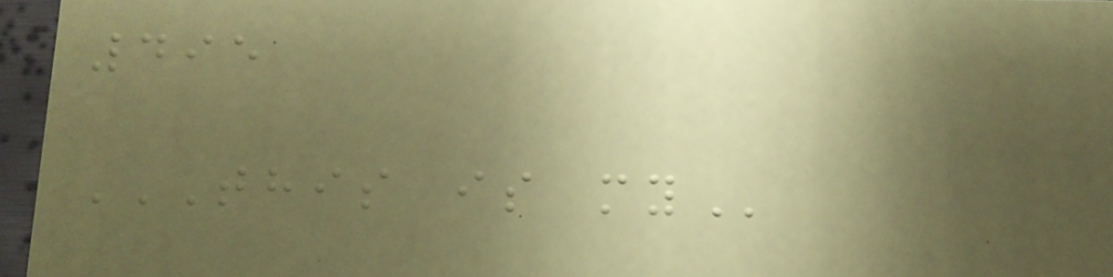495
THIS IS MY
